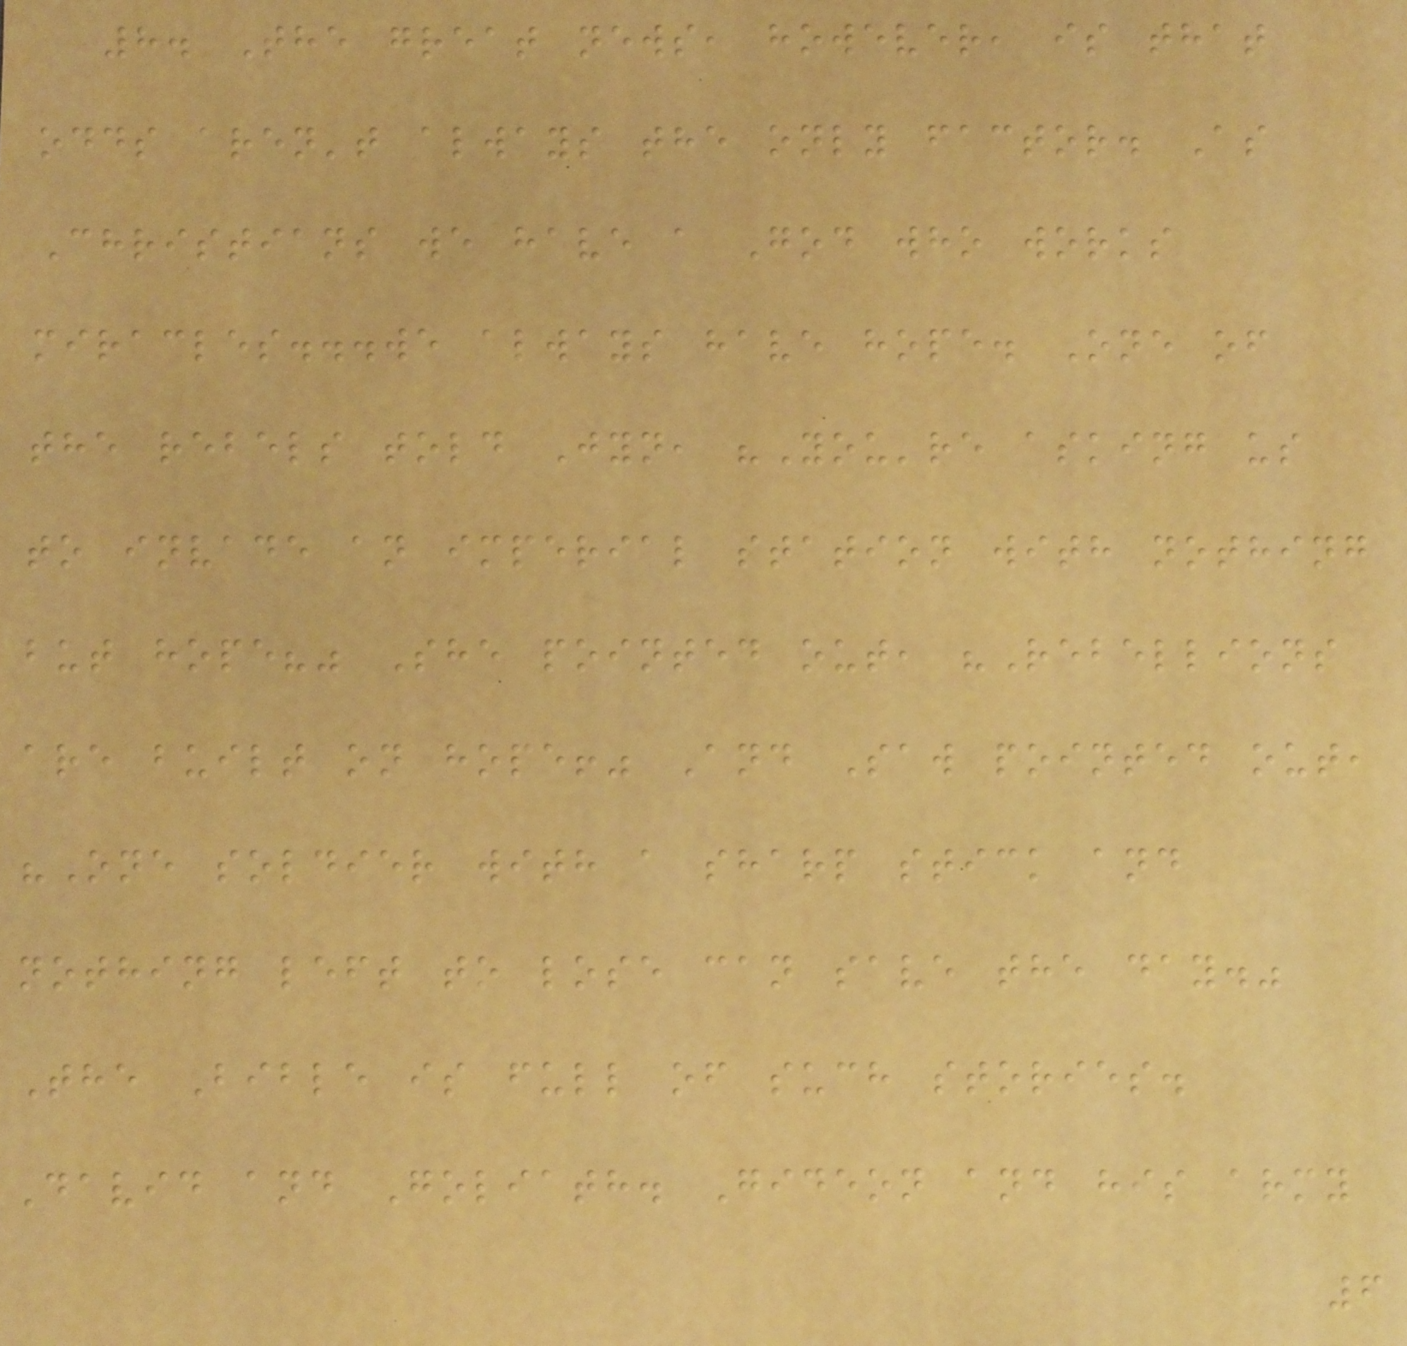8. The great news, however, is that
odds aren't always the only factor. As
Christians we have a God who works
miracles...we always have hope. One of
the rebels told Jyn, "You're asking us
to invade an imperial station with nothing
but hope?" She pointed out, "Rebellions
are built on hope!" And Saw pointed out,
"One soldier with a sharp stick and
nothing left to lose can save the day."
The Bible is full of such stories.
David and Goliath. Gideon and his army
6
